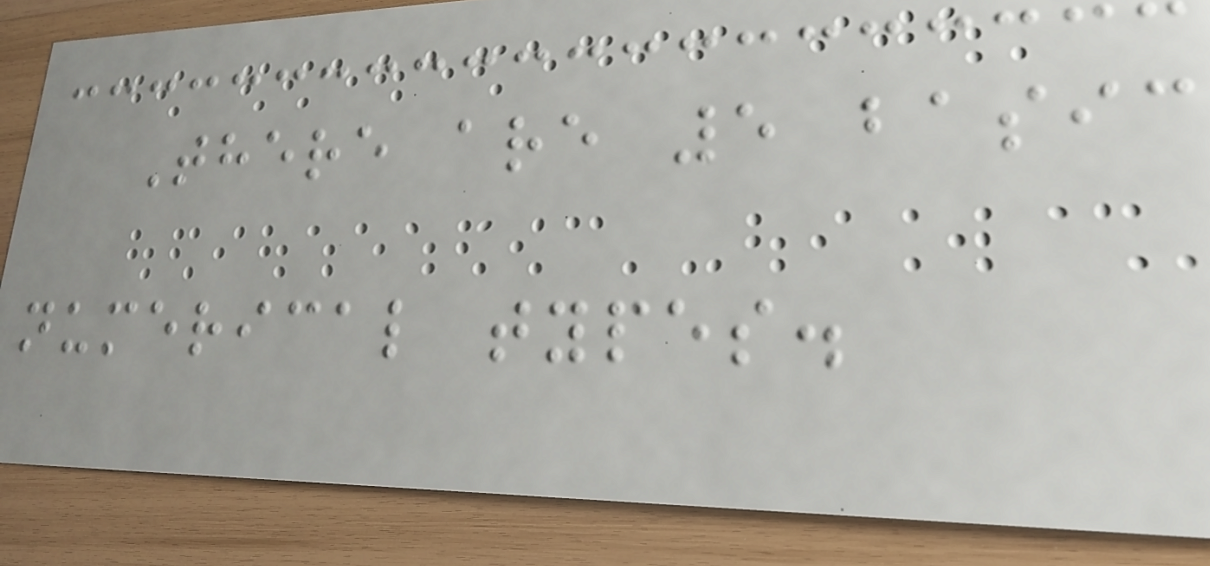There are 5 basic
numerical types.
